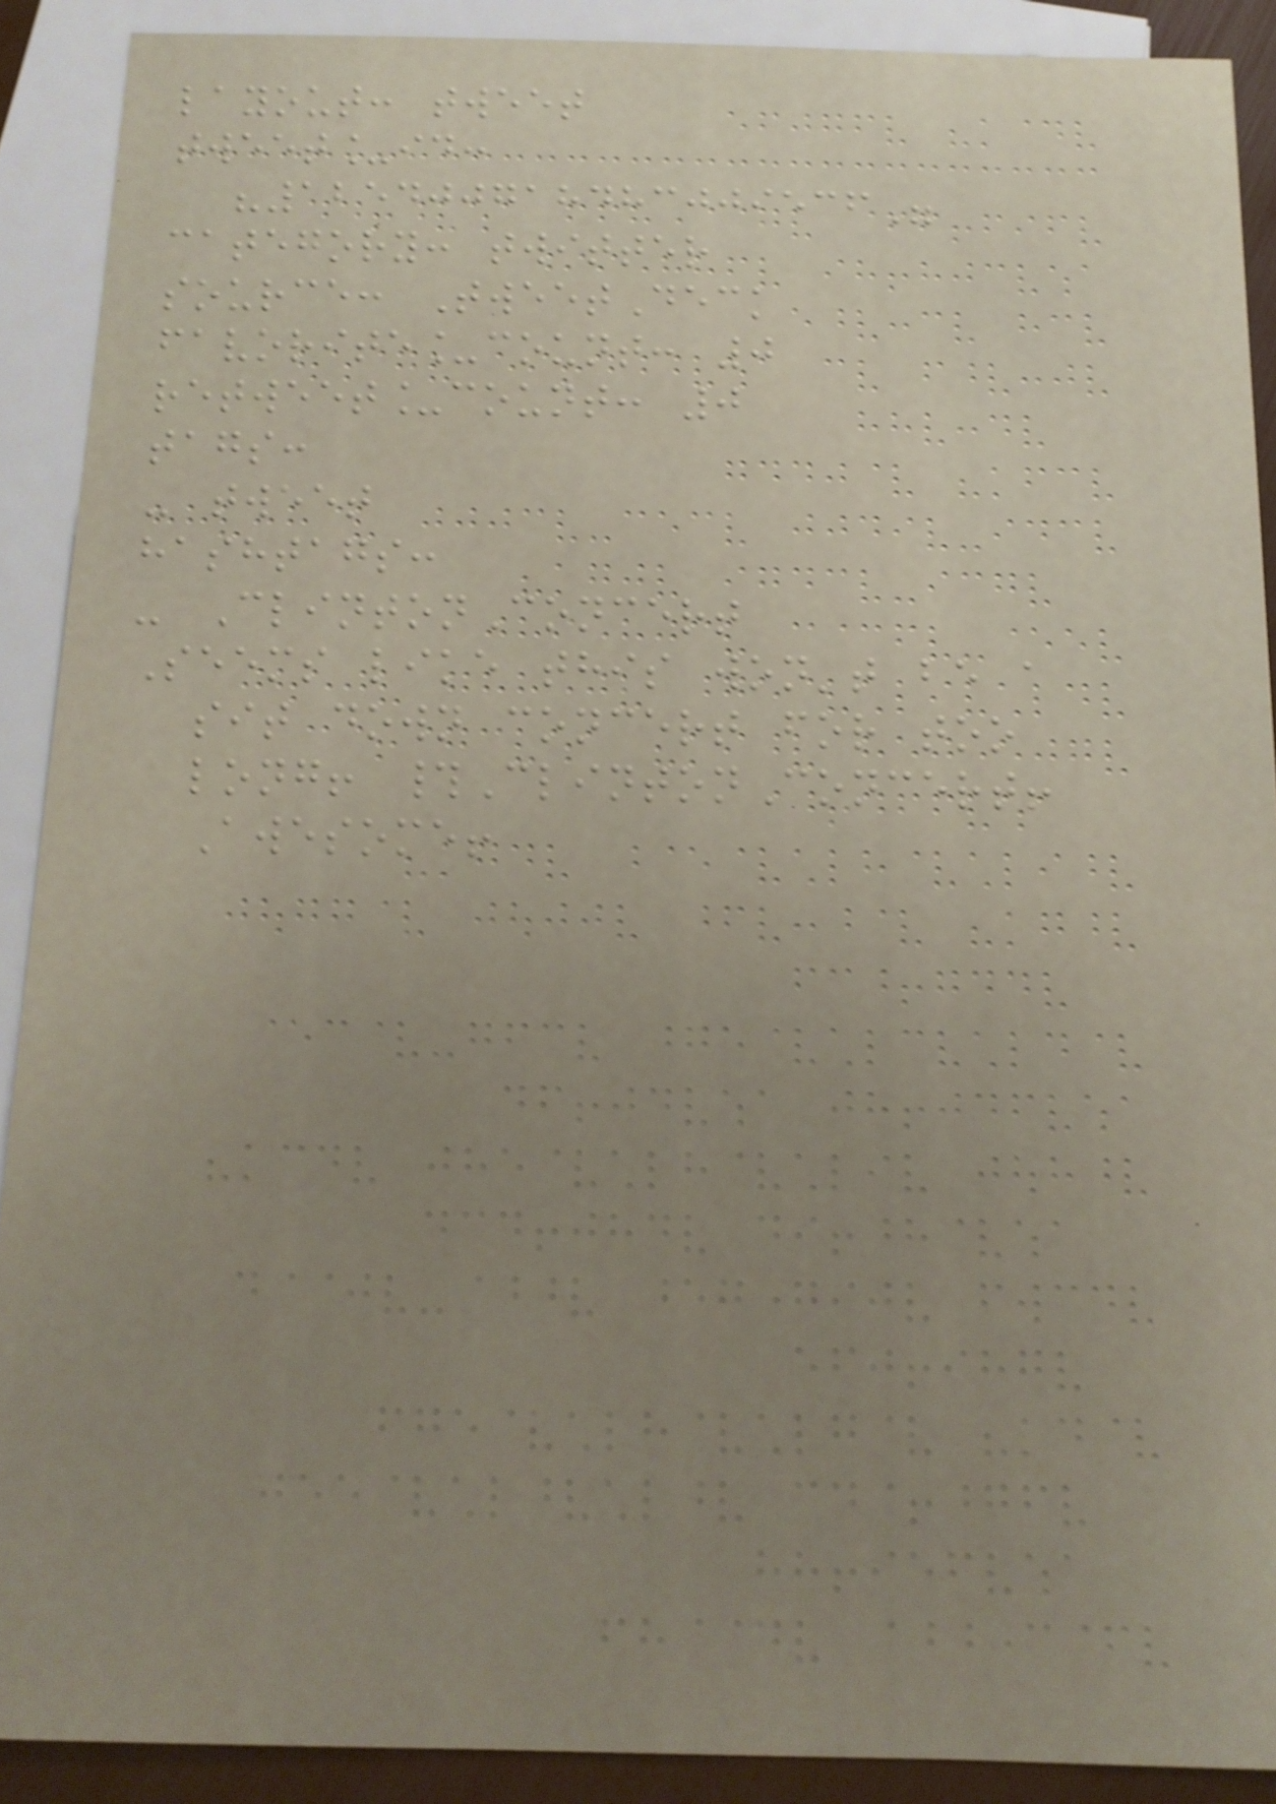layout: tweet
tweet_id:
"125400718483009536"
category: twitter
source: TweetDeck
favorite_count: 0
retweet_count: 0
tags:
- tweet
hashtags:
- ClintonConcert
Seems like this won't be a
sit down concert for too
long! #ClintonConcert!
Awesome!
